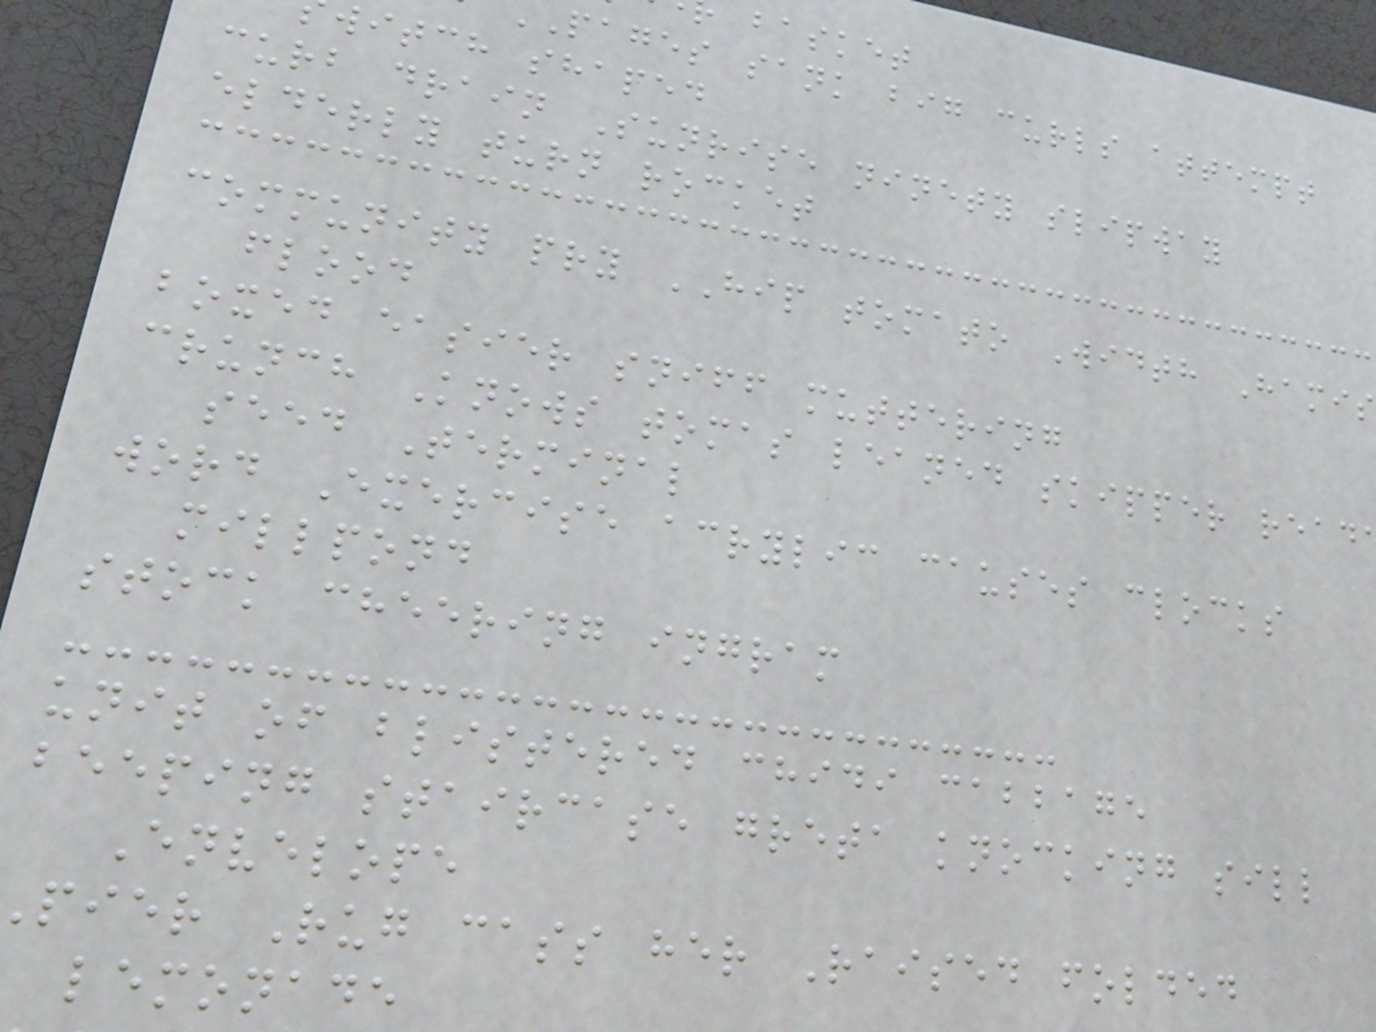basket
pages sank big curls attempt
witch shaped
curb drain Sunrise ninety slipway
elderly turn rocket
community pry HIP tomato Width Hamis
flood
boxed easier sniff muttering
crunch Knows tomas leaned skipper read
seed Terminal
word Exercise acrylic causes clocks
millpond
stock cheering ingram
unit of blistered chidi cabbage
beeping staircase greta knocking sill
Envelope
pier Rug cass her Raised folded
lemonade
